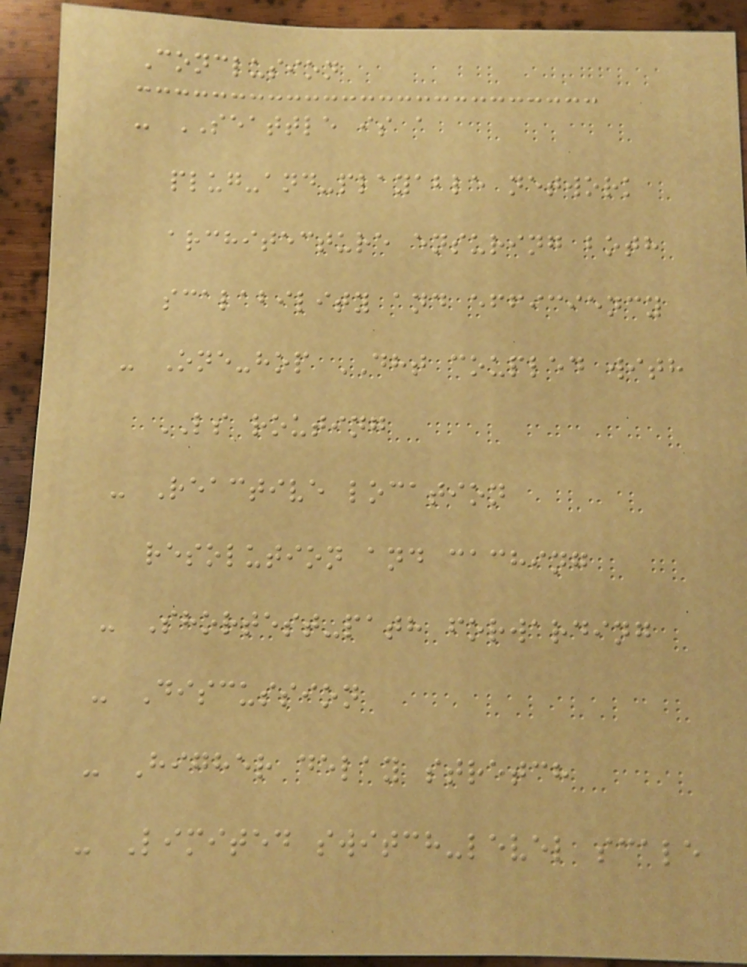Conclusion
- SEATTLE is a
plug-and-playable network
architecture ensuring both
scalability and efficiency
- One-hop DHT coupled with
LS routing
- Reactive location
resolution and caching
- Shortest-path forwarding
- Discussion
- Higher delay stretch
- Limited switch-level scale
